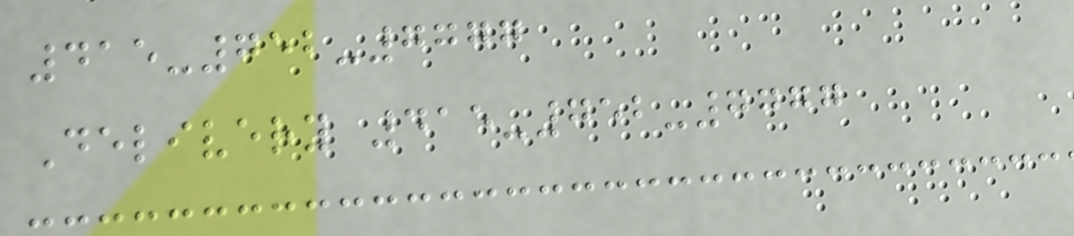415-752-7777
Delivery 415-752-7777
